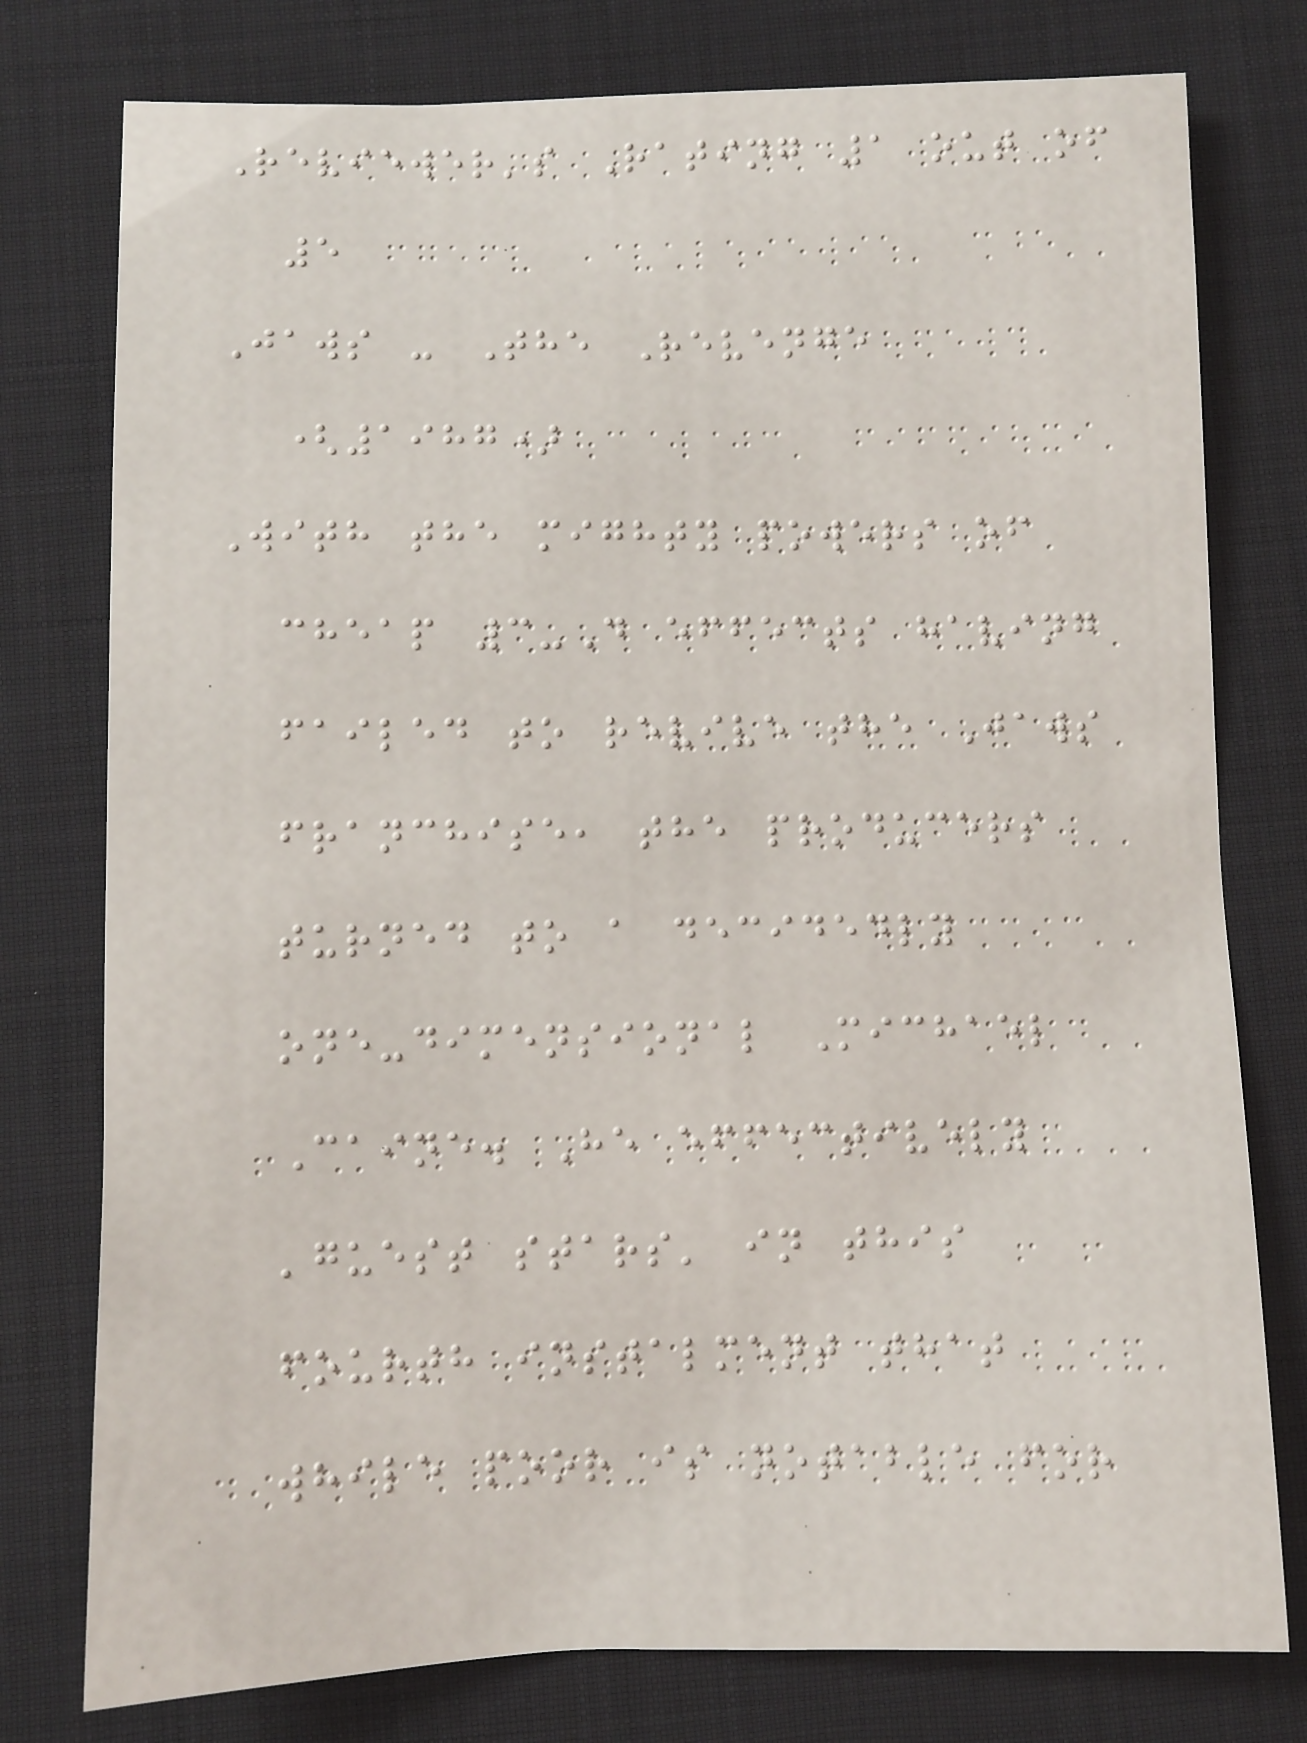Reviewer's Rating 1 out of
5
Jaws - The Revenge
(1987)
With the mighty powers of
cheap 3-D effects having
failed to revive the Jaws
franchise, the producers
turned to a decidedly
one-dimensional Michael
Caine. He effectively
'guest stars' in this
fourth instalment that
while poor is notable for
